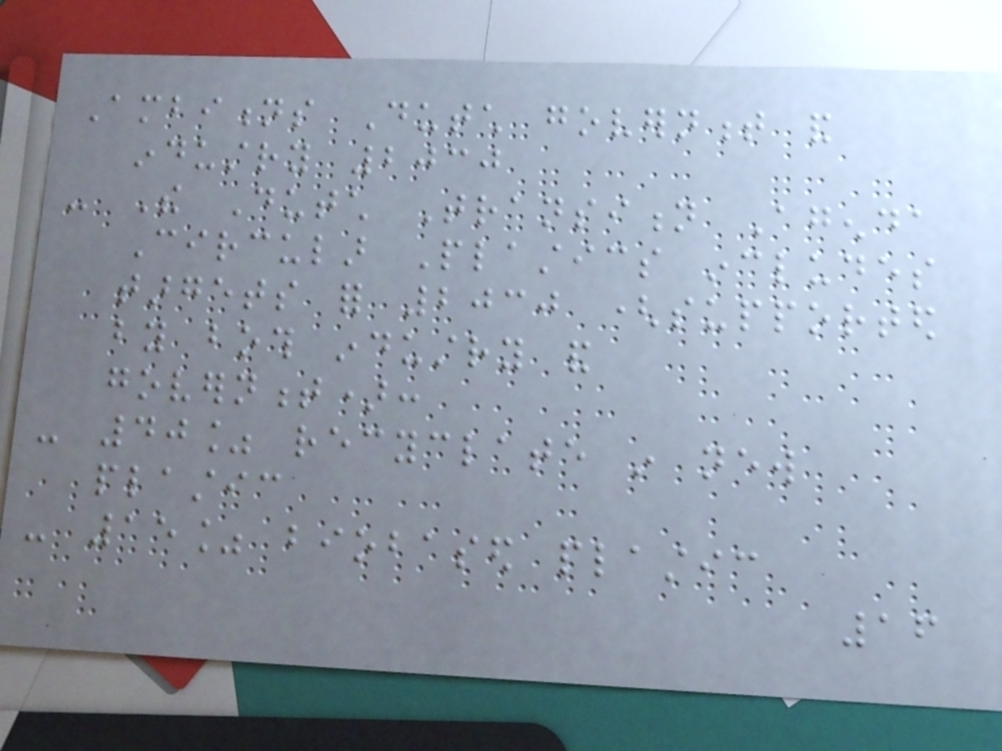Ambitions Dutch government and
industry 2030
- The Dutch Transition Agenda
Circular Plastics includes
targets for 2030 (supported
by both industry and
government):
- 40% recyclate in new
plastic
- 15% biobased plastic
16
